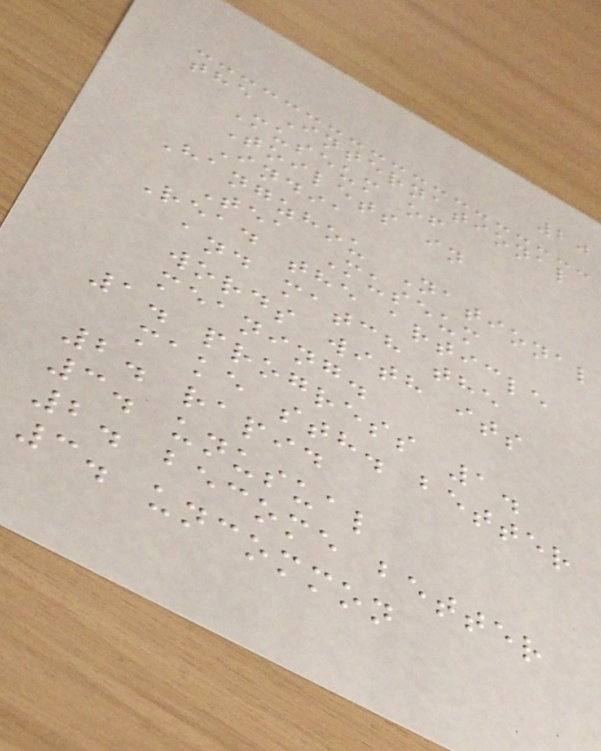20
the International
Museum of
Toilets in
India
Hangzhou National
Tea Museum
Read the article
and match the
words with its
meaning.
1. progress 1.
make sth. better
2. rapid
3. unusual
2. become better
3. uncommon
